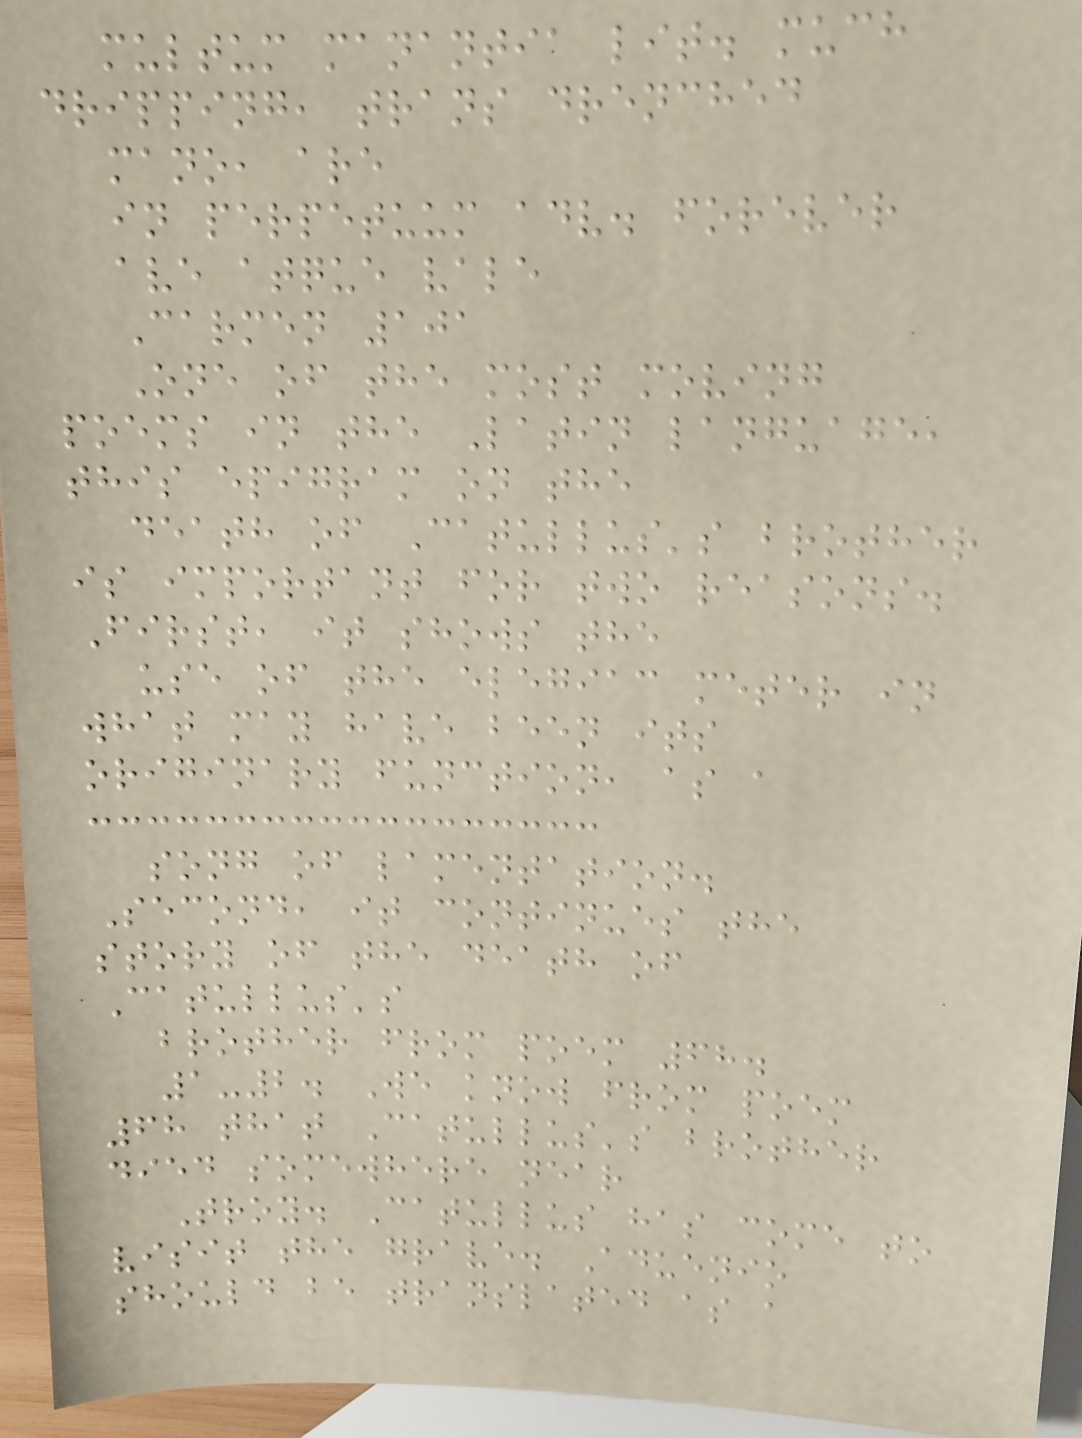multum manantia lit. much
dripping, trans drenched
mano, are
in perpetuum adv. forever
ave atque vale
Carmen 101
One of the most moving
poems in the Latin language,
this epigram on the
death of Catullus's brother
is important for two reasons.
First, it shows the
use of the elegiac meter in
what may have been its
originary function, as a
song of lamentation.
Second, it continues the
story of the death of
Catullus's
brother from poem 68.
1-2. We know from poem
68 that Catullus's brother
died somewhere near
Troy. Catullus has come to
visit the grave. Aduenio
should be translated as a
